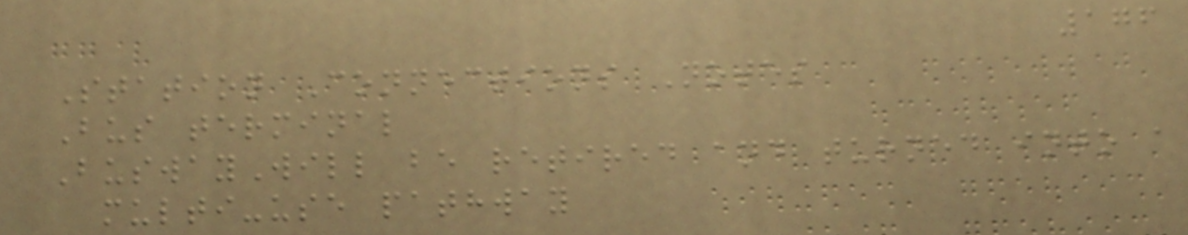176
Station Connections Notes
Bus terminal
BuswayWill be retired and turned into a
multi-use pathway
